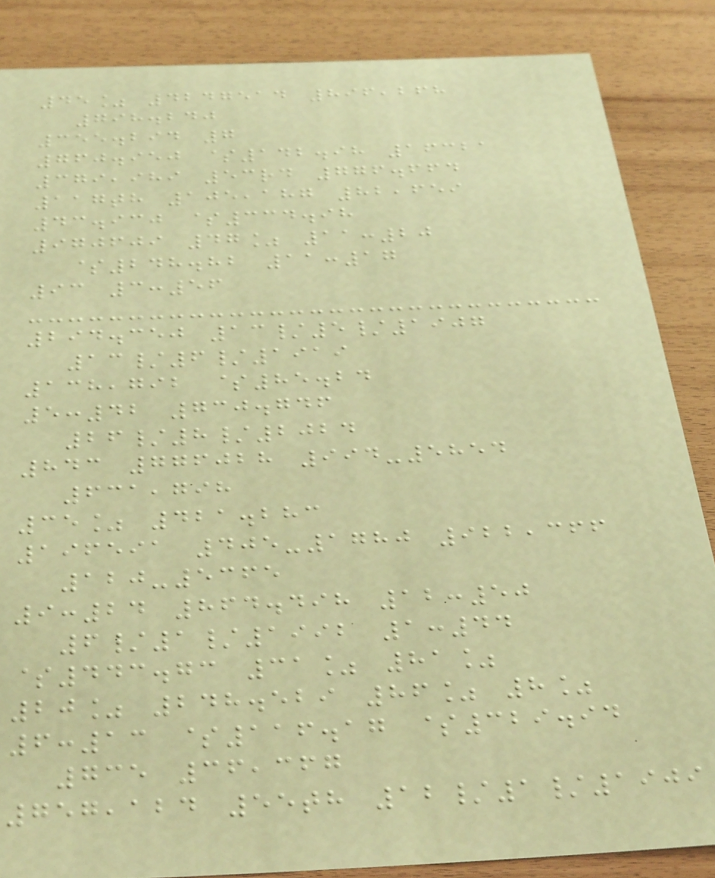45% 4247514 896,268
798.240
355.294 7
760.950 $142.98 16321
379,989 53rd 776.664
117th 105,187 82,659
43.930 $334.98
970609 47% 11:20
$248.82 11:17
93 3:56
294.350 13/5/1907
13/6/1919
138,792 $85.24
5:42 730.746
26/8/2024
843 776028 994-5854
631,798
35% 421.283
196591 405-1780 922,366
120-5365
9:24 864.498 12:50
6/1/1992 1:44
$443.73 31% 81%
20% 248.529 86% 8%
6:13 $116.17 $329.94
735 36,367
757,124 55th 12/1/1909
